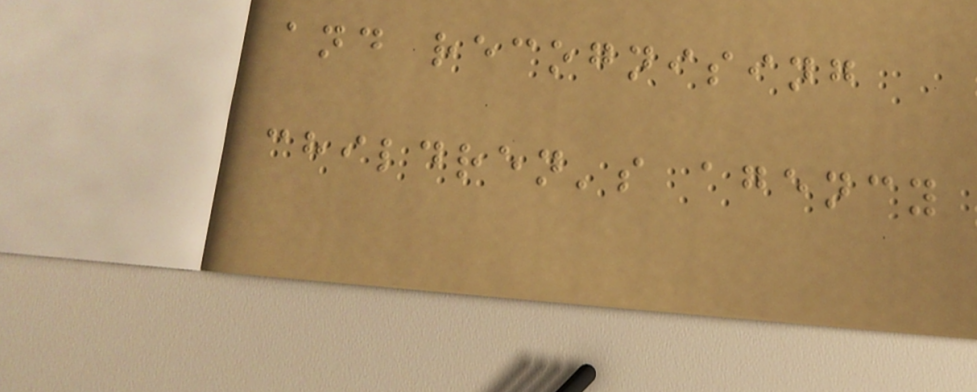and recognising
children's agency
